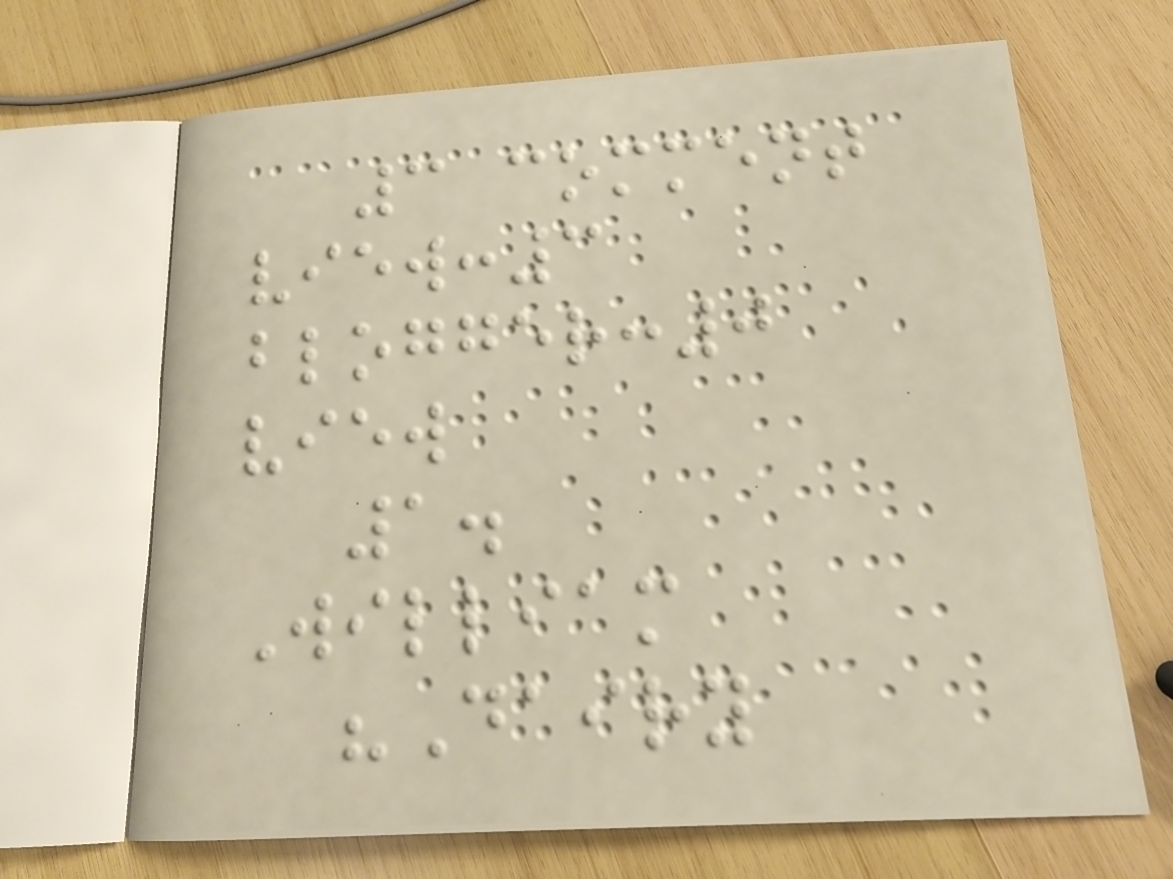3 comment
view:3
blogger:0
view
1.
William
"Dairy
